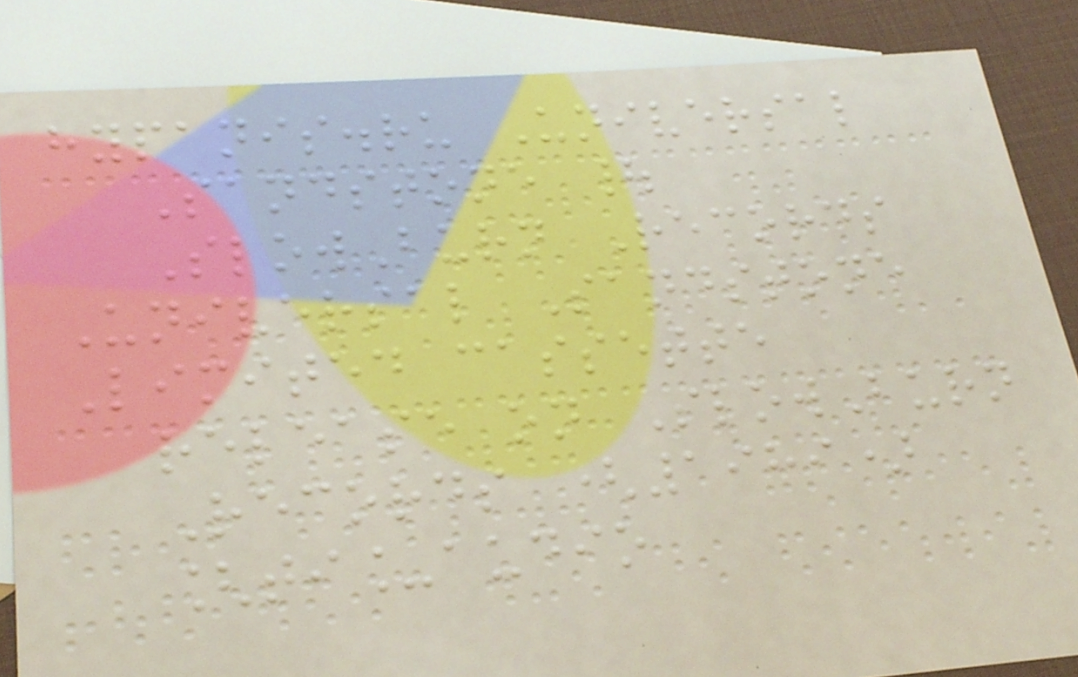hypanis.ru Universal
Sandstone |
SlowBurn Records
Universal Sandstone
Limited cassette
release on SlowBurn
Records (1989)
[ti_audio
